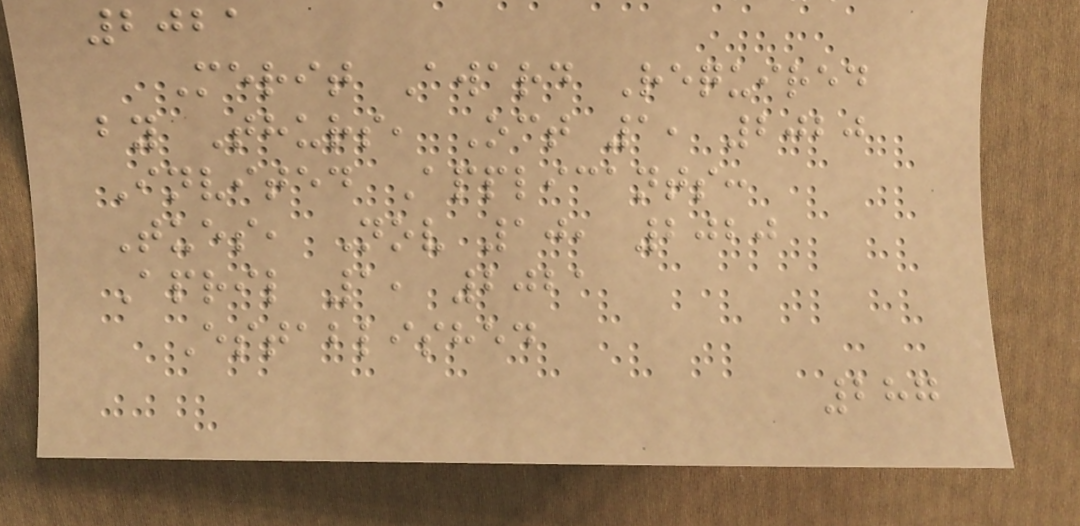2021
Merit Award Required
by Thurs, Oct 1, 2020
Invited Applicants:
Tues, Nov 10, 2020
April 1, 2021
Established
287
